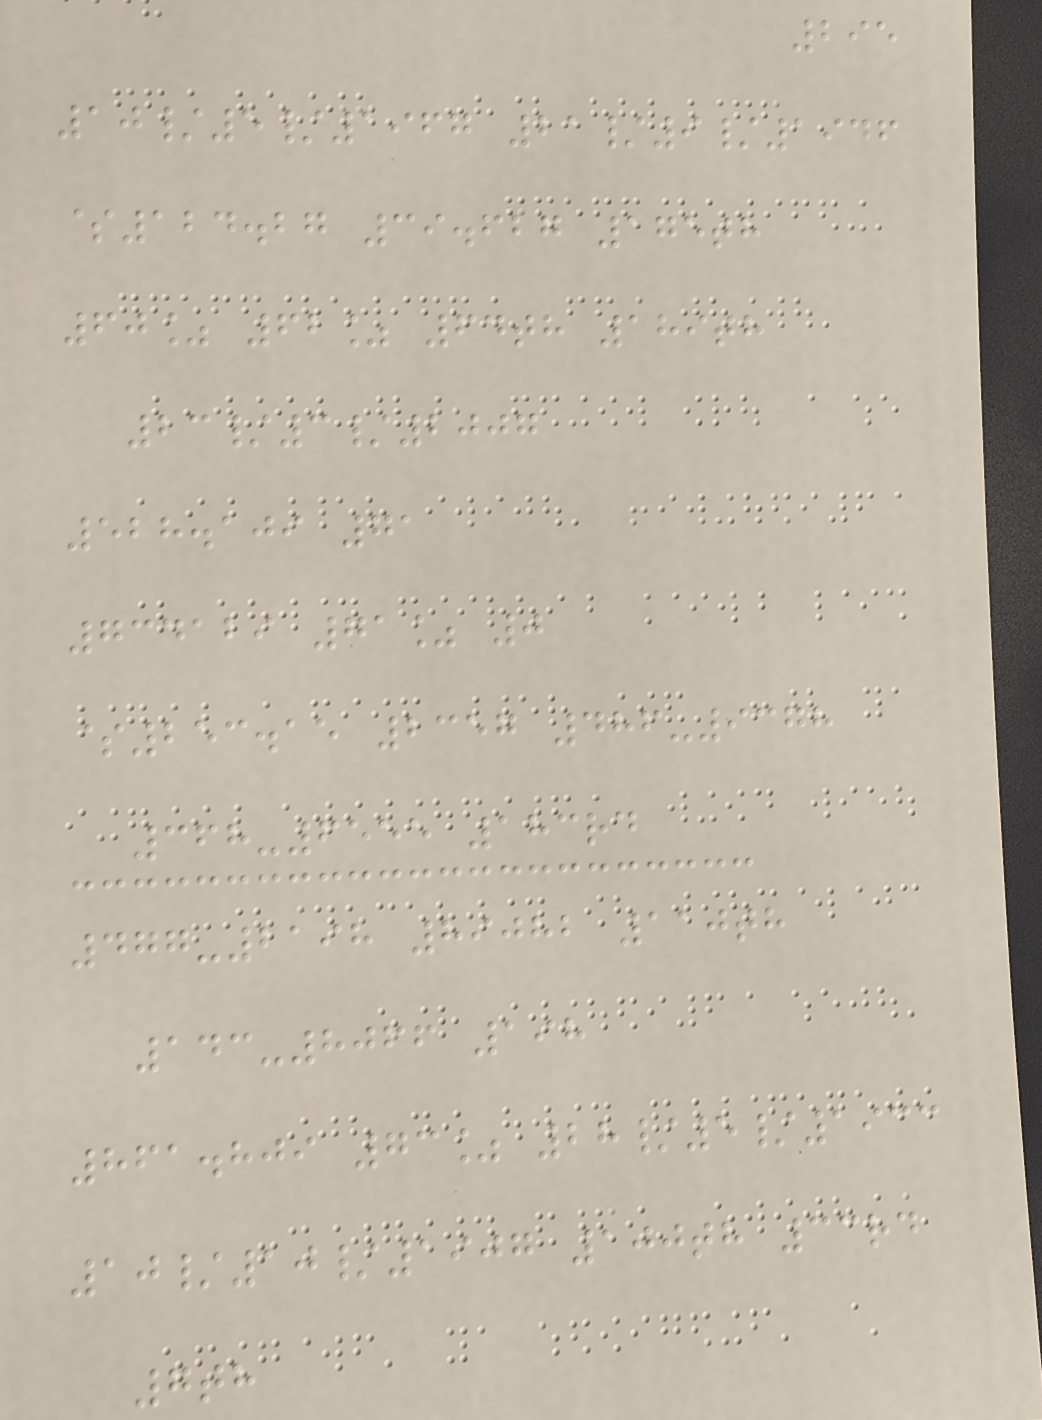295
10/5/1967 21/9/1946
$124.27 39.627 175th
60% 62% 64th 189th
23/3/2007
528.109 71
734129 71% 0
$253.15 2357 486-9378
368-6555 183rd
477-2198 89082 110th
143-8066 198
861.809 73% 28/5/1933
10/10/1907 100th 33rd
7th
